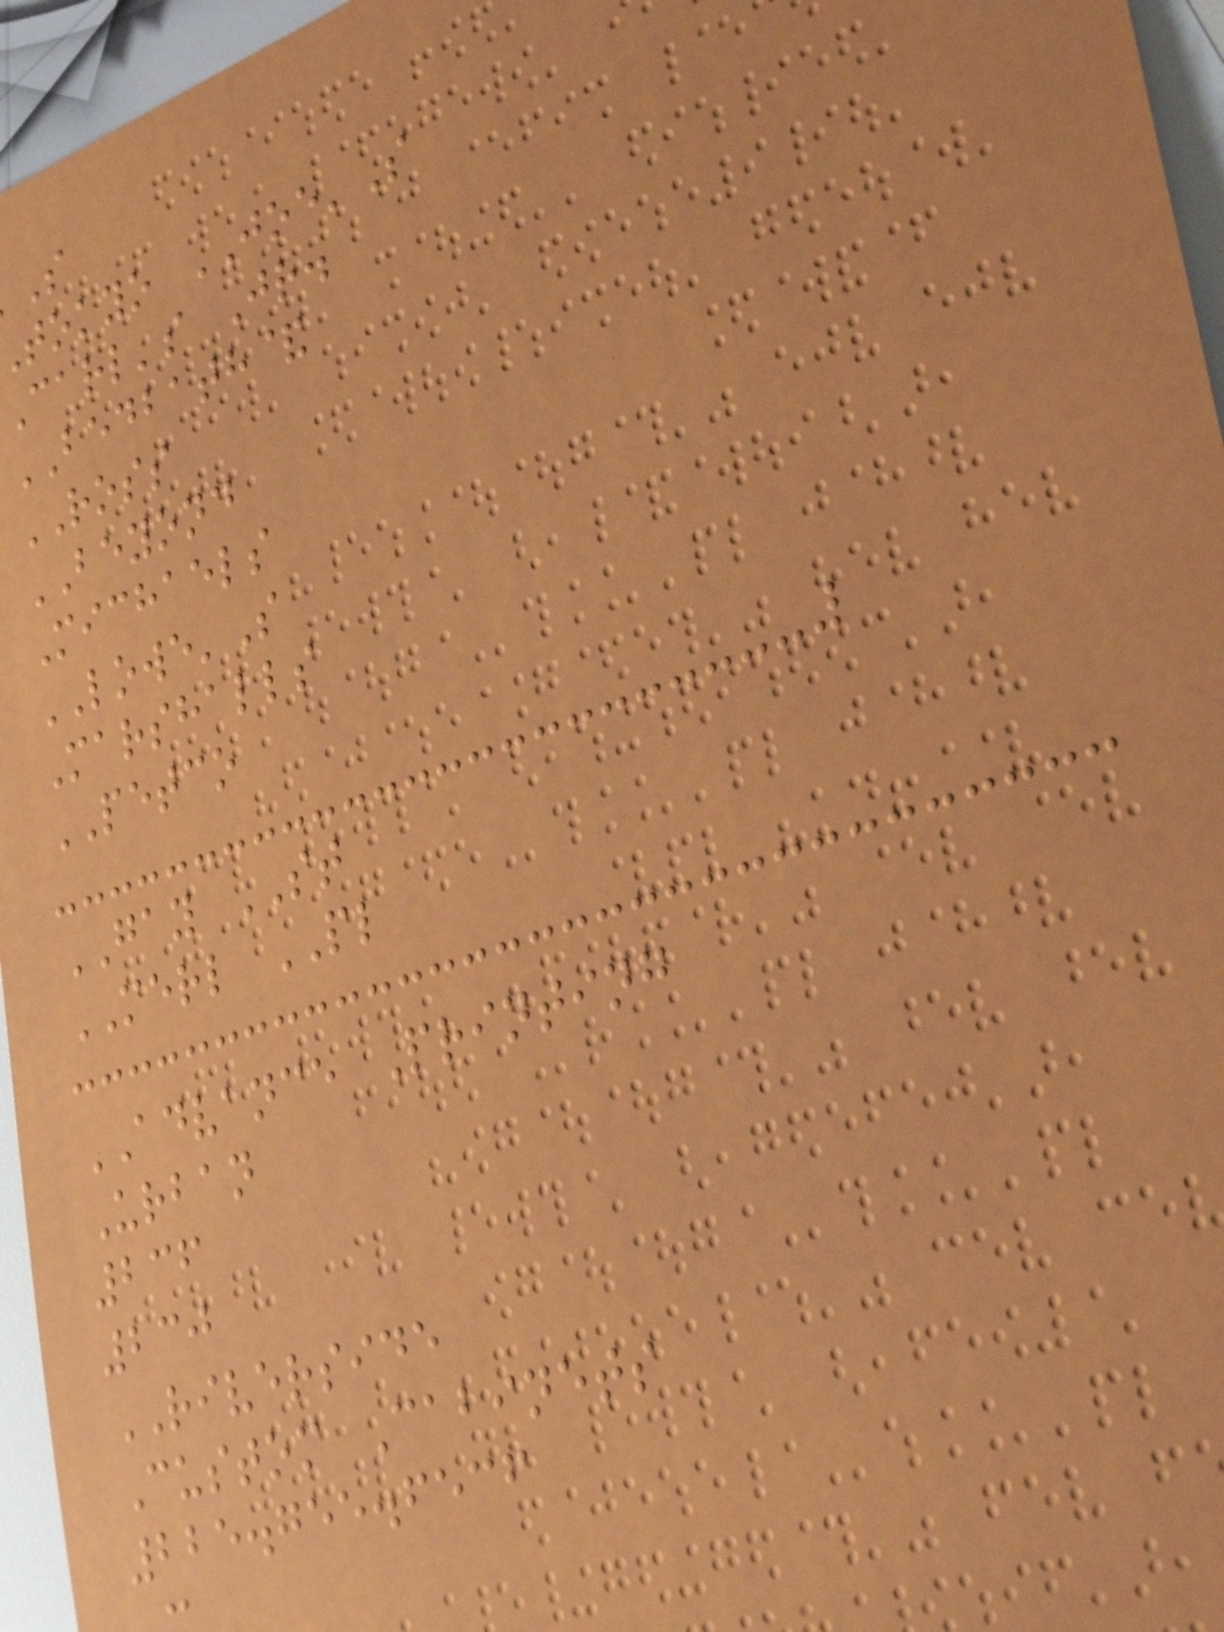tokyo JOE'S
Carl's Jr.
BEDBATH&
ROSS
BEYOND
Michaels
LOWE'S
Marshalls
PETCO
GAY ST
MERL PL
ADVANCE Printing
Urban
236
230
RIVERSIDE
Custom Cabinets
225.755.6536
